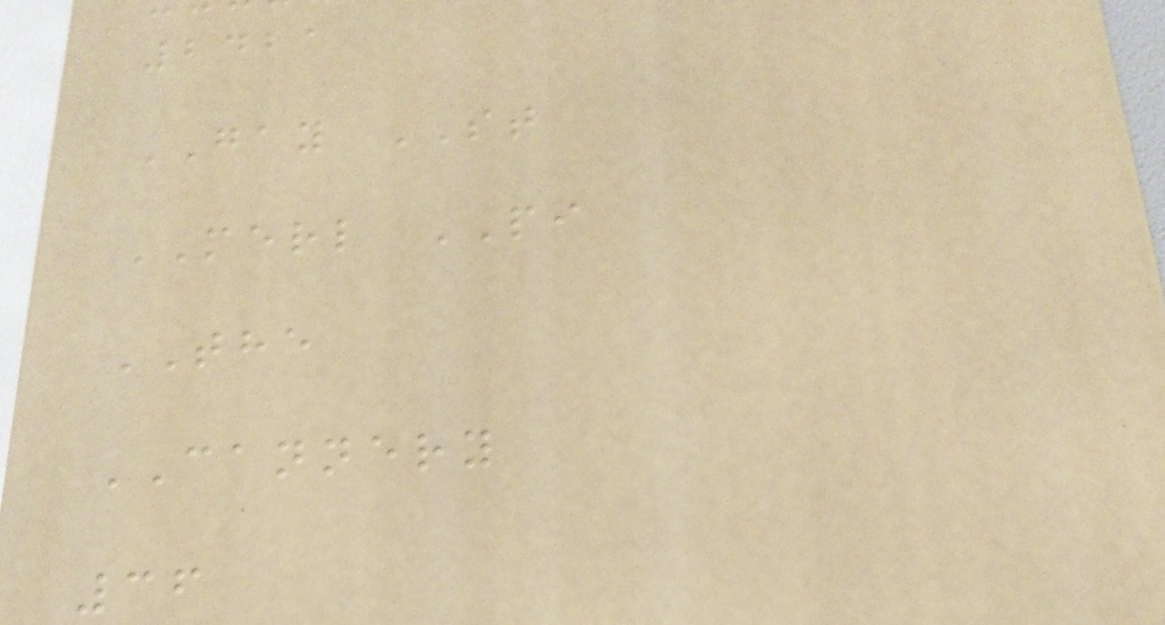2421
GAY ST
MERL PI
THE
CANNERY
36
